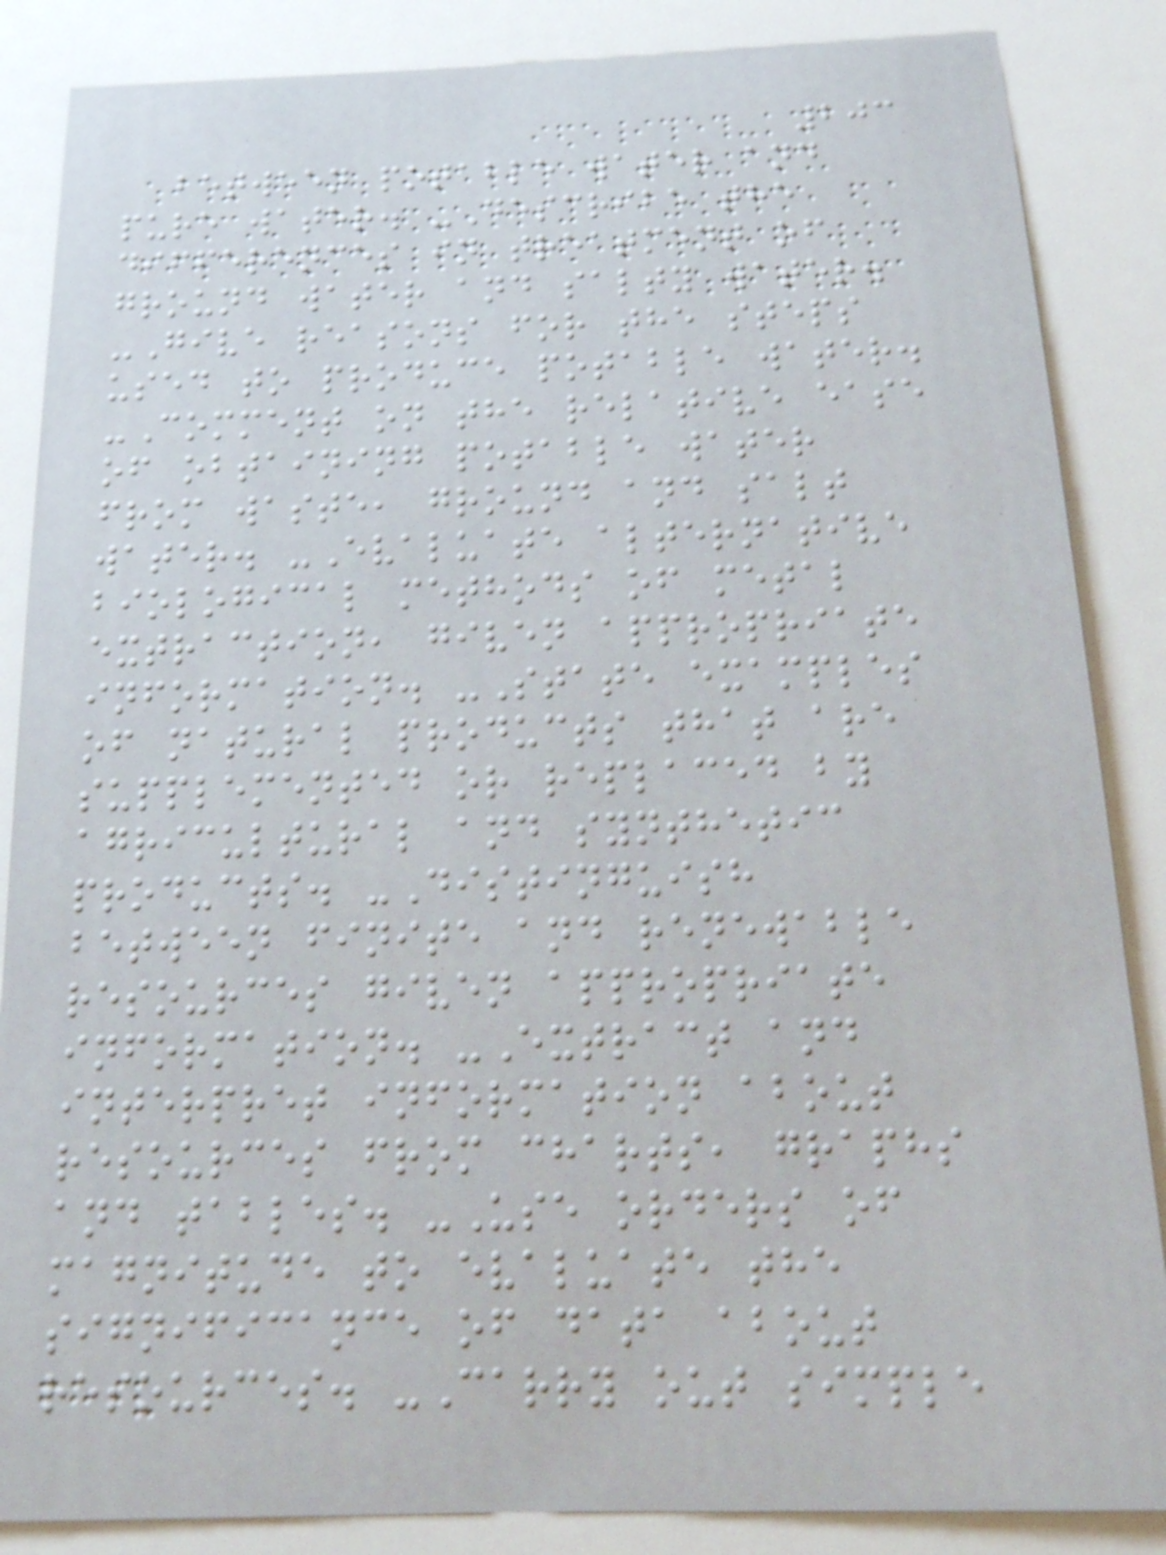203
between potable water and
pure water. -Describe the
differences in treatment of
ground water and salty water.
-Give reasons for the steps
used to produce potable water.
-Comment on the relative ease
of obtaining potable water
from waste, ground and salt
water. -Evaluate alternative
biological methods of metal
extraction, given appropriate
information. -State examples
of natural products that are
supplemented or replaced by
agricultural and synthetic
products. -Distinguish
between finite and renewable
resources given appropriate
information. -Extract and
interpret information about
resources from charts, graphs
and tables. -Use orders of
magnitude to evaluate the
significance of data about
resources. -Carry out simple
